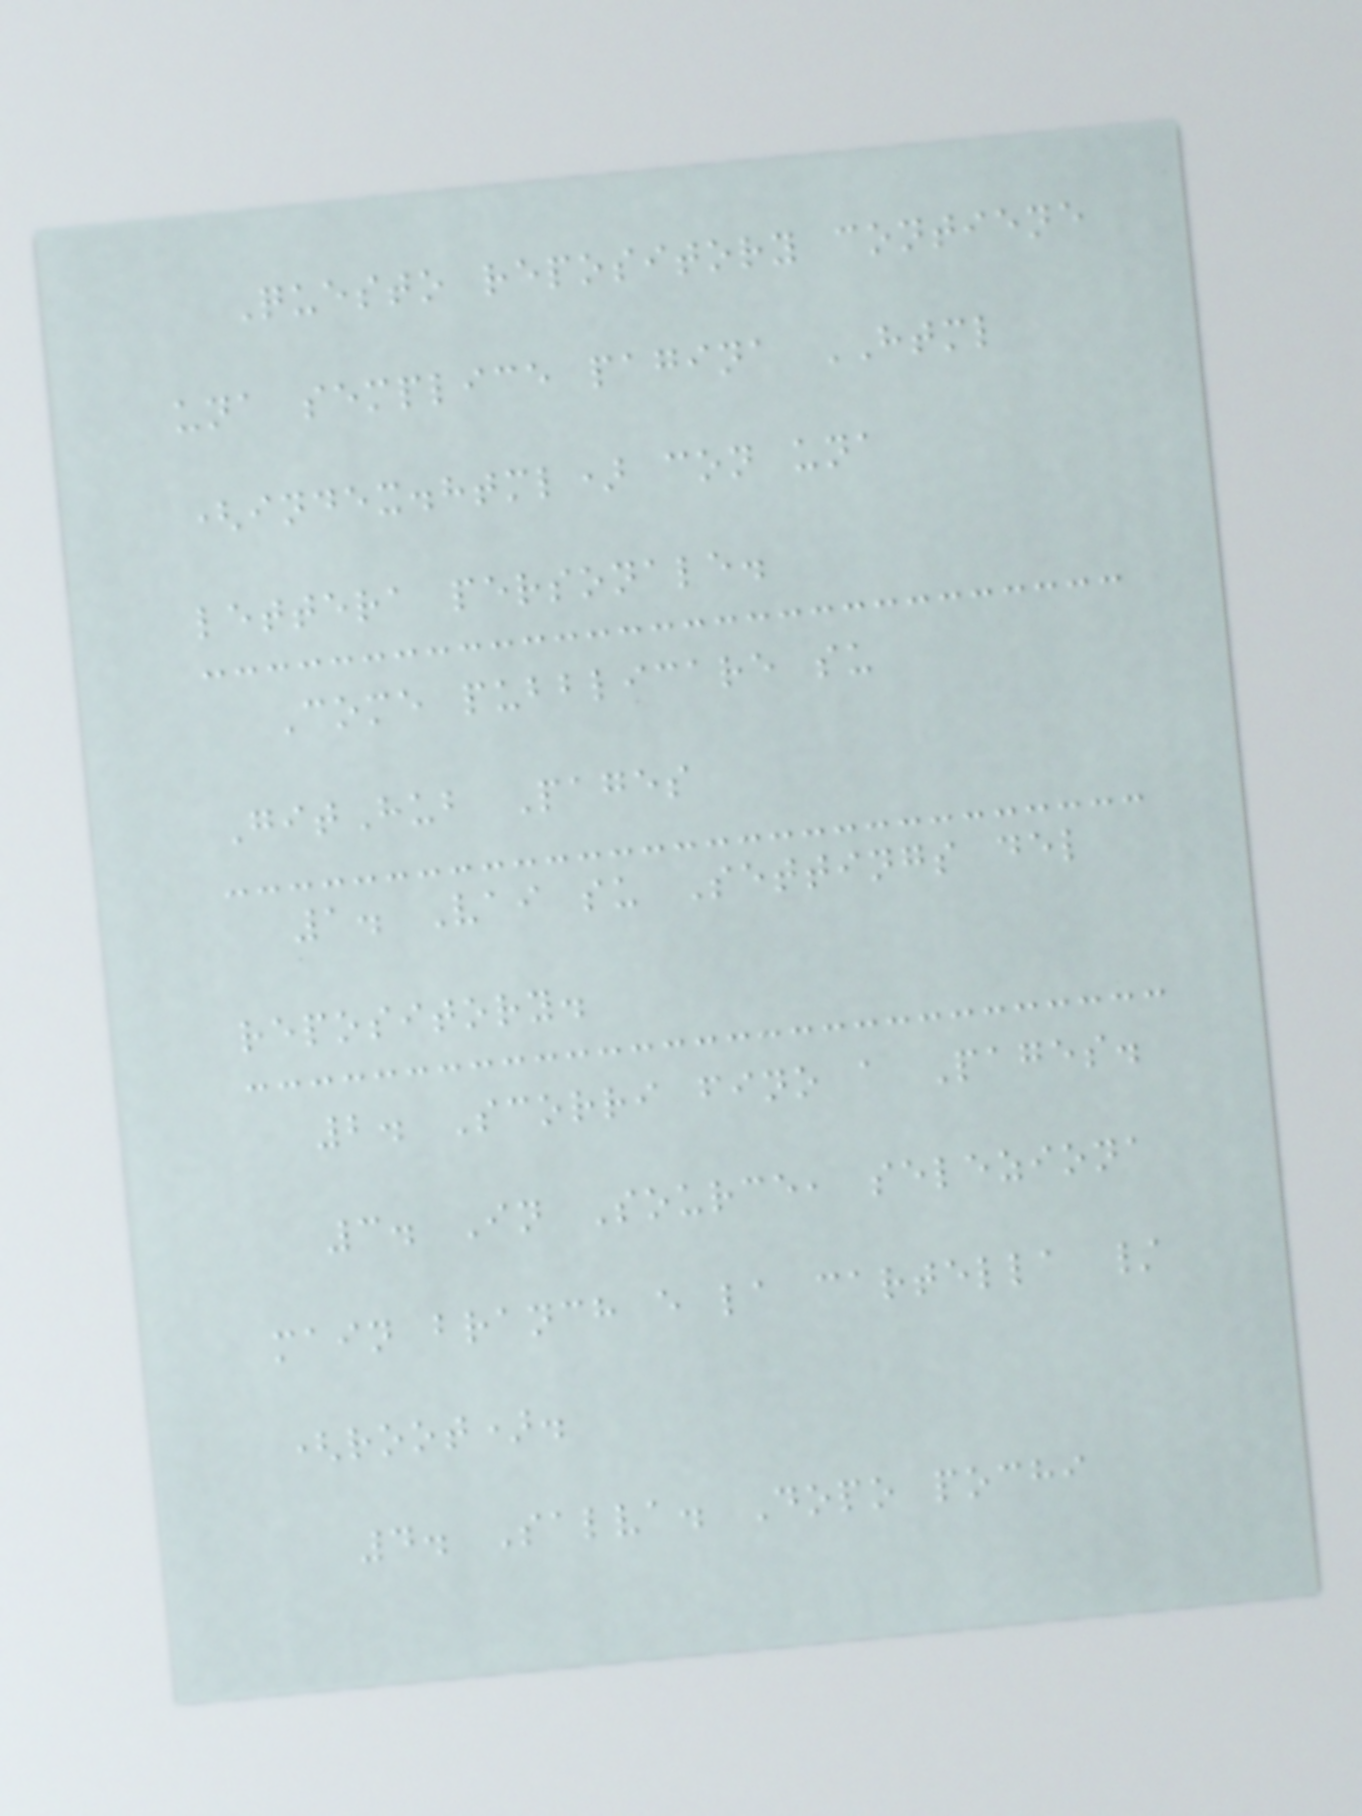Questo repository contiene
una semplice pagina HTML
(index.html) con una
lettera personale.
Come pubblicare su
GitHub Pages
1. Vai su Settings del
repository.
2. Scorri fino a Pages.
3. In Source, seleziona
main branch e la cartella /
(root).
4. Salva. Dopo pochi
